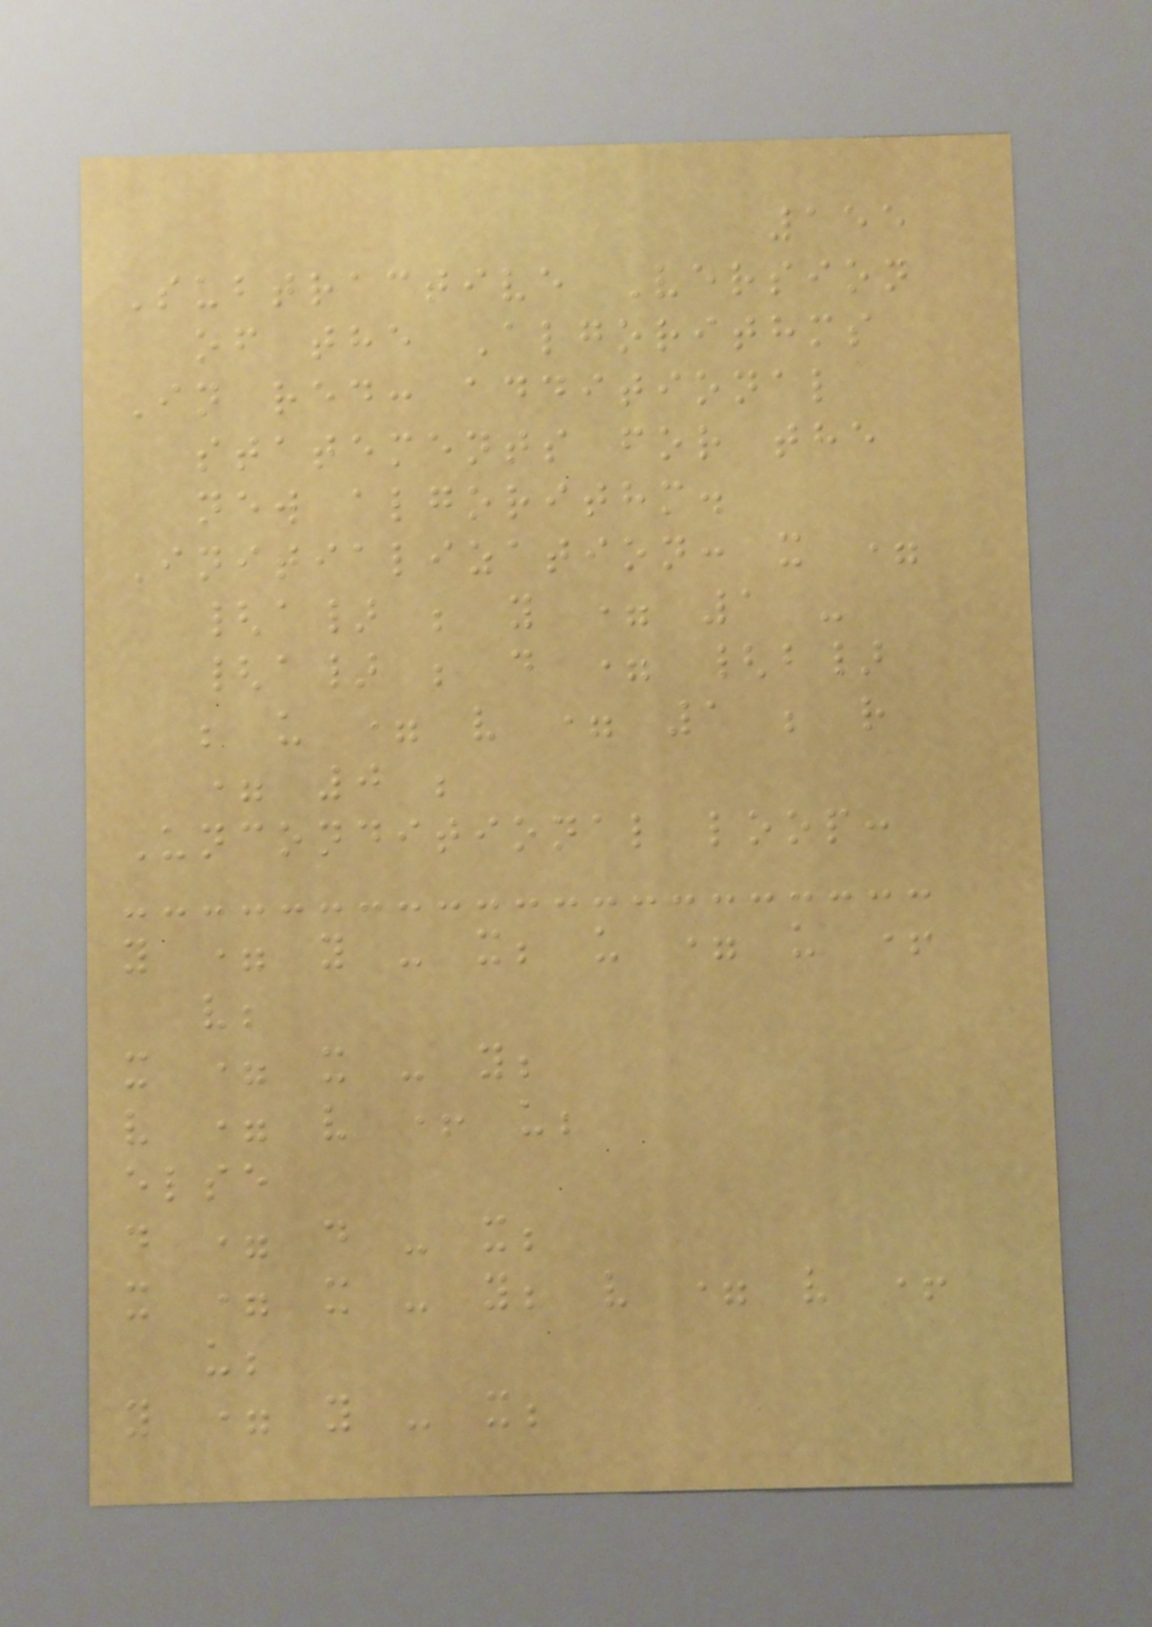155
Subtractive Version
of the Algorithms
In red: additional
statements for the
new algorithm.
Initialization: x =
{a} ; y = 1 -
{a} ; d = {b}
; u = v = 1 ; r
= 0 ;
Unconditional loop:
y = y - x; u = u +
v;
x = x - y;
v = v + u;
else
d = d - x;
x = x - y; v = v +
u;
y = y - x;
